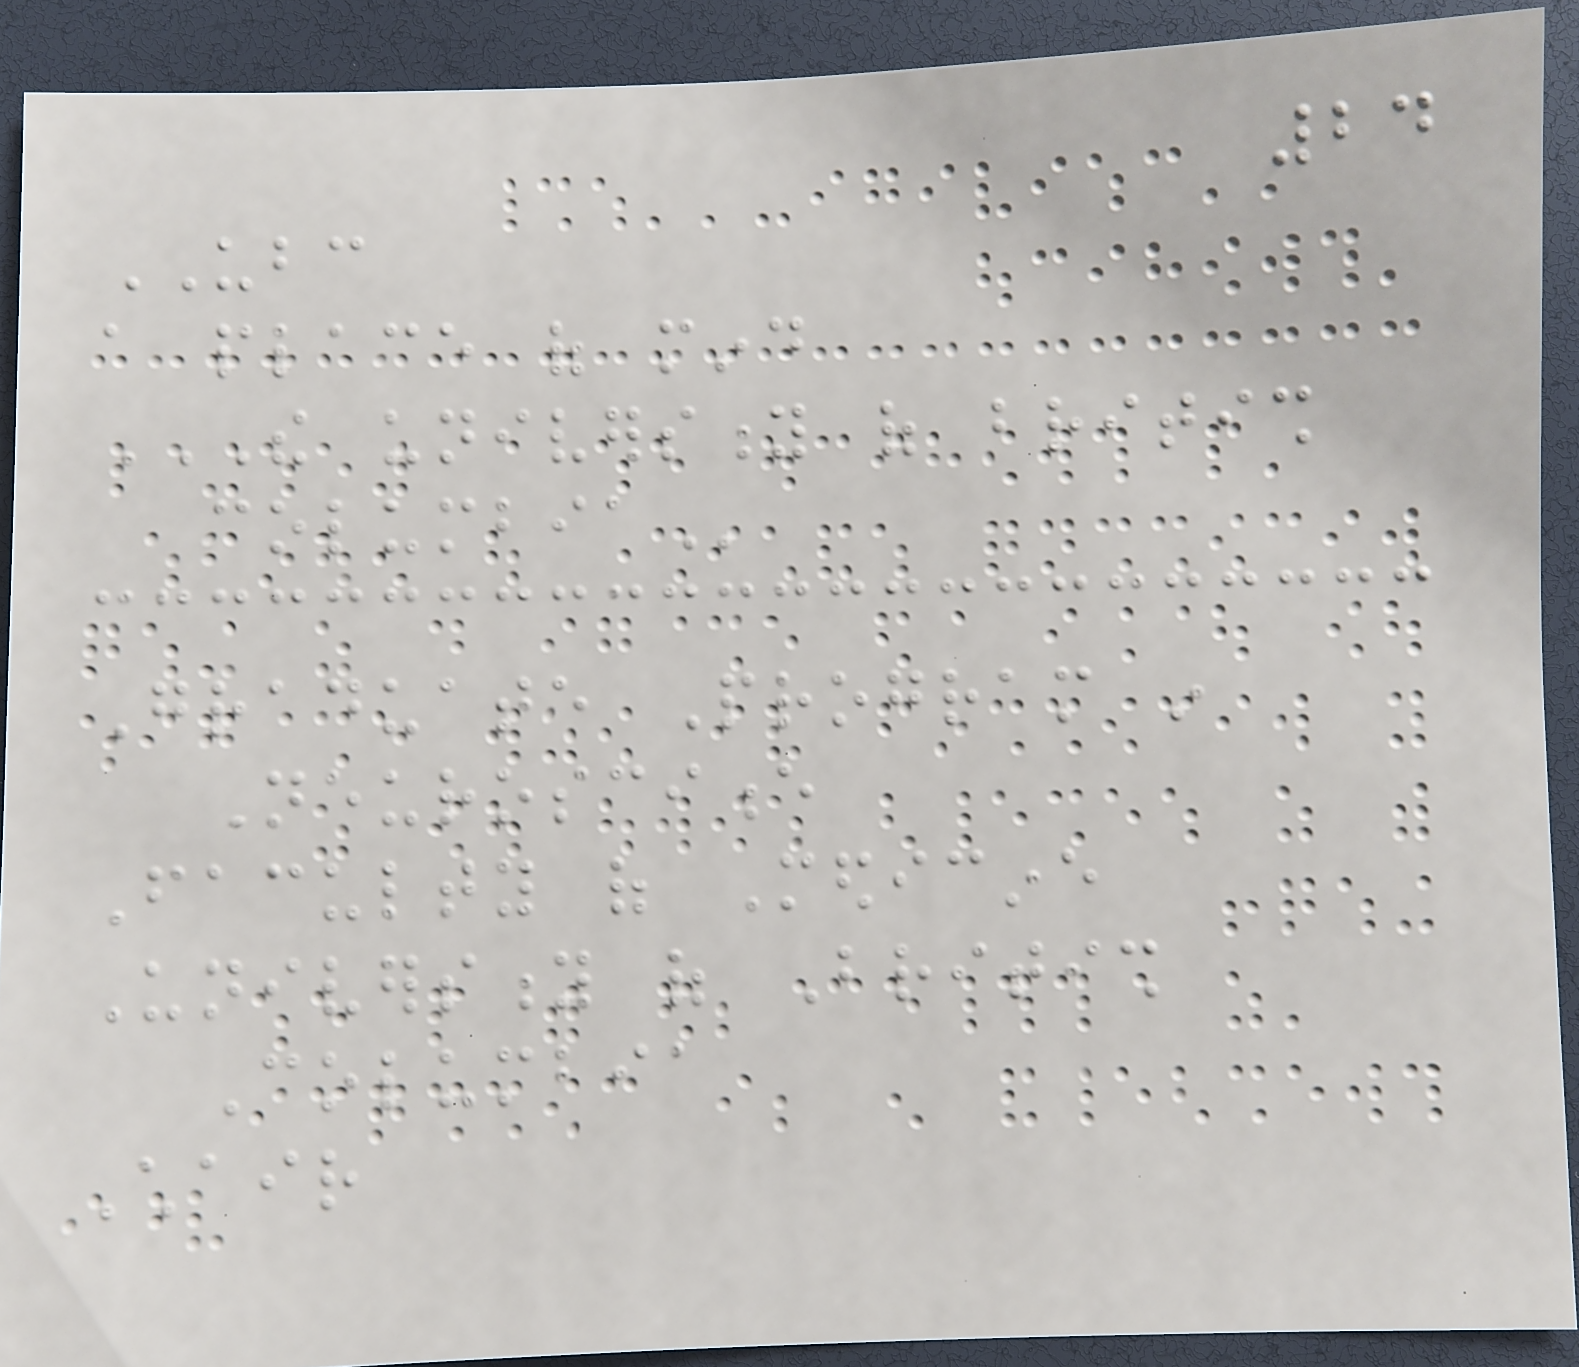24
UBC
a place of mind
THE UNIVERSITY OF BRITISH
COLUMBIA
Graduate Program in
Neuroscience
Faculty of Medicine
University of British
Columbia
Chair
